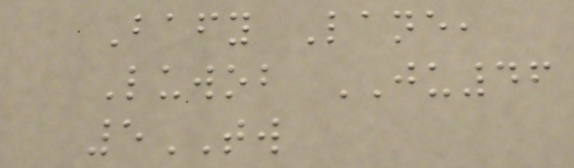Bafy Lane,
Luwob JU46
5TW
